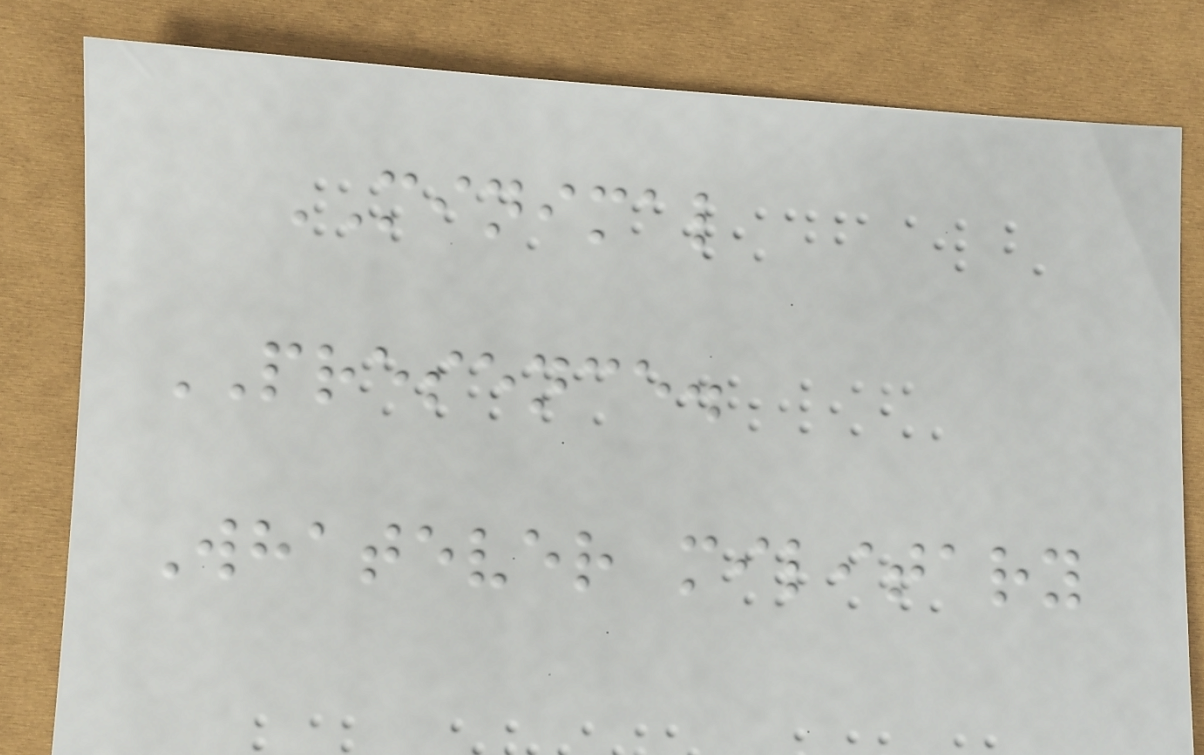MINIMAL
PRESENCE.
Whatever military
